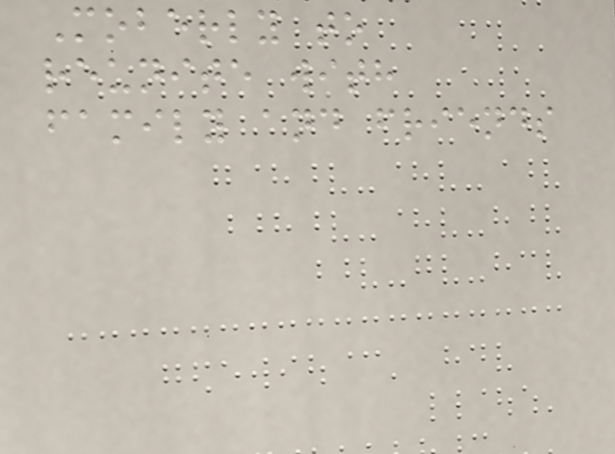Moberly to
reunite with
family and friends
